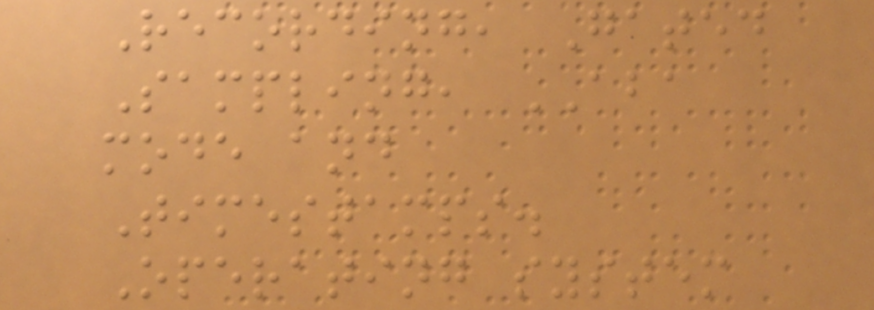Recording, Gated
Sampling, ABA
mode and
Timestamps.
Operating system
